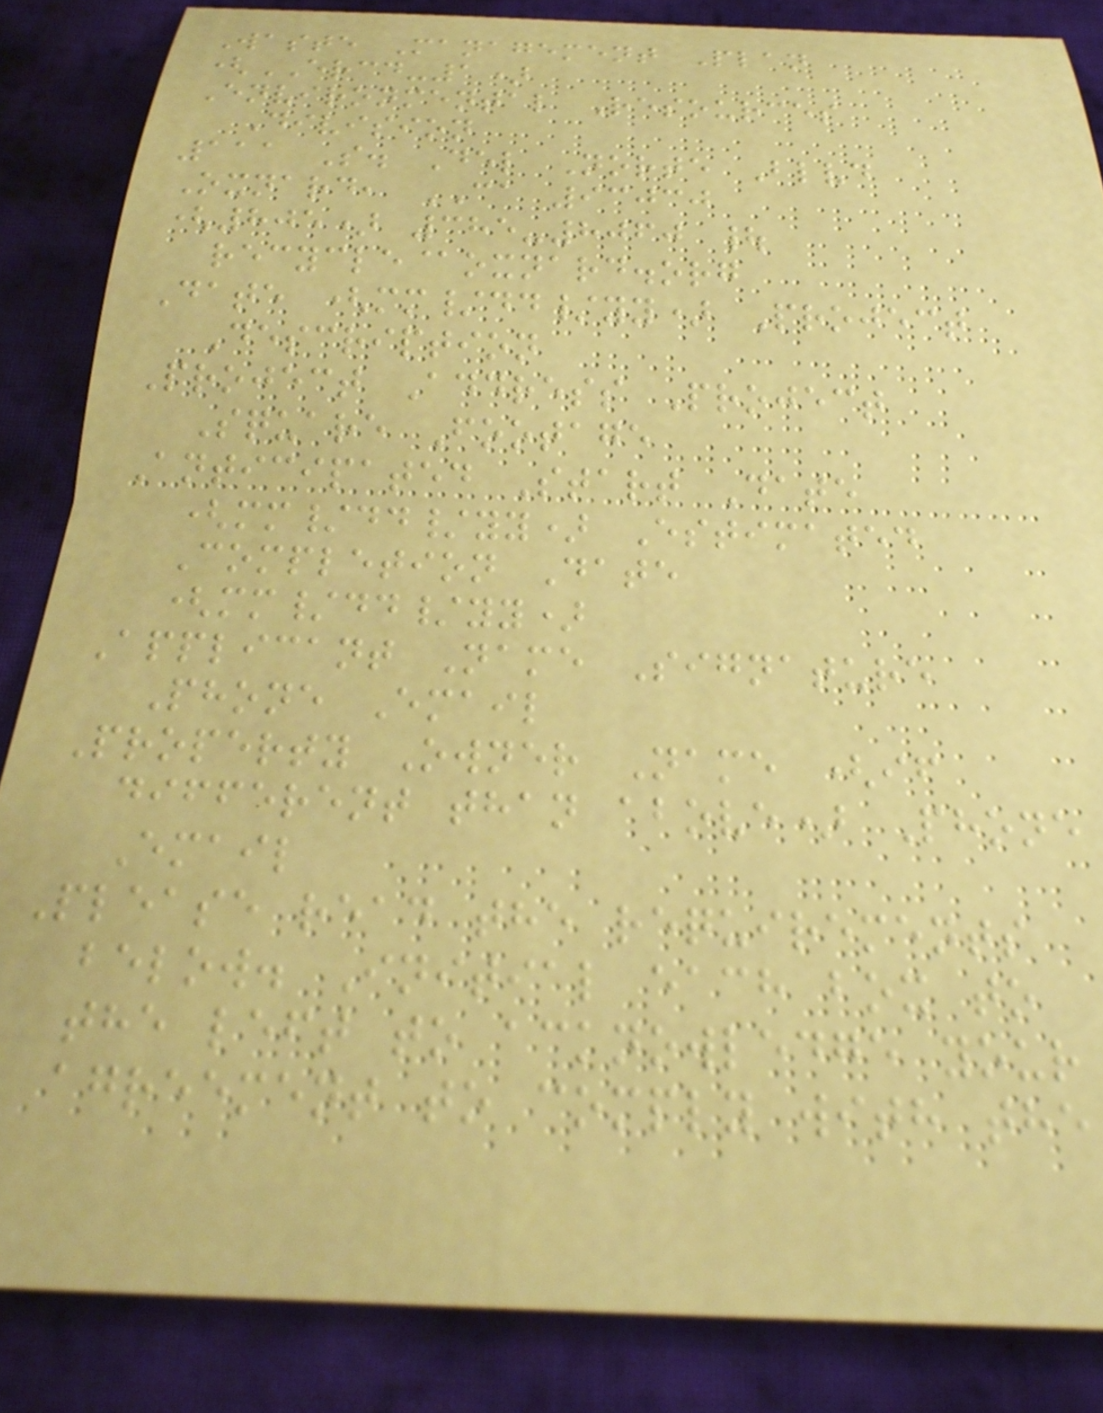Waste Management Plan
(ERCD-1)
Environmental Resources
Division
111 S. Del Norte Blvd
Oxnard, CA 93030
(805) 385-8060 |
recycle@oxnard.org
Date (mm/dd/yy) Project
Description
Project Address Project
Square Footage
Anticipated Start Date
(mm/dd/yy) Estimated
Completion Date
(mm/dd/yy)
Applicant Name Signature
Phone Email
Property Owner Name (if
different than above) Phone
Email
Please read the requirements
below. Initial each box to
the left to acknowledge your
agreement to comply with the
